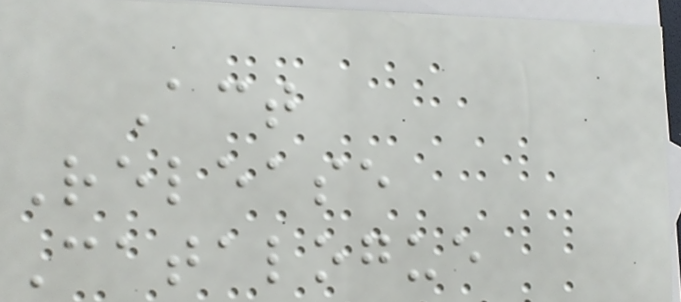Act
Release
Catalogue
